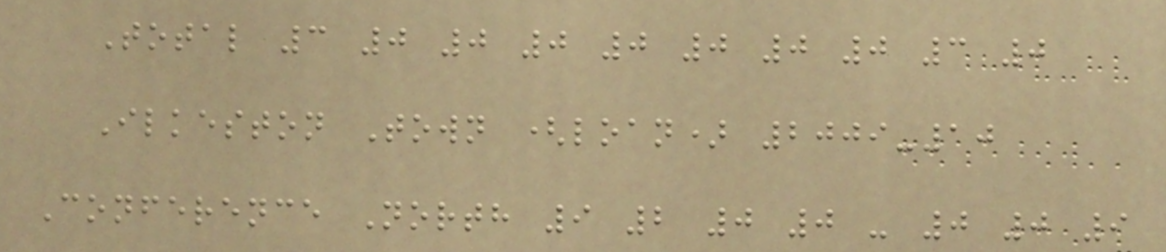Total 3 0 0 0 0 0 0 0 3 0
Ilkeston Town (loan) 2009-10
Conference North 9 2 0 0 - 0 0 9
